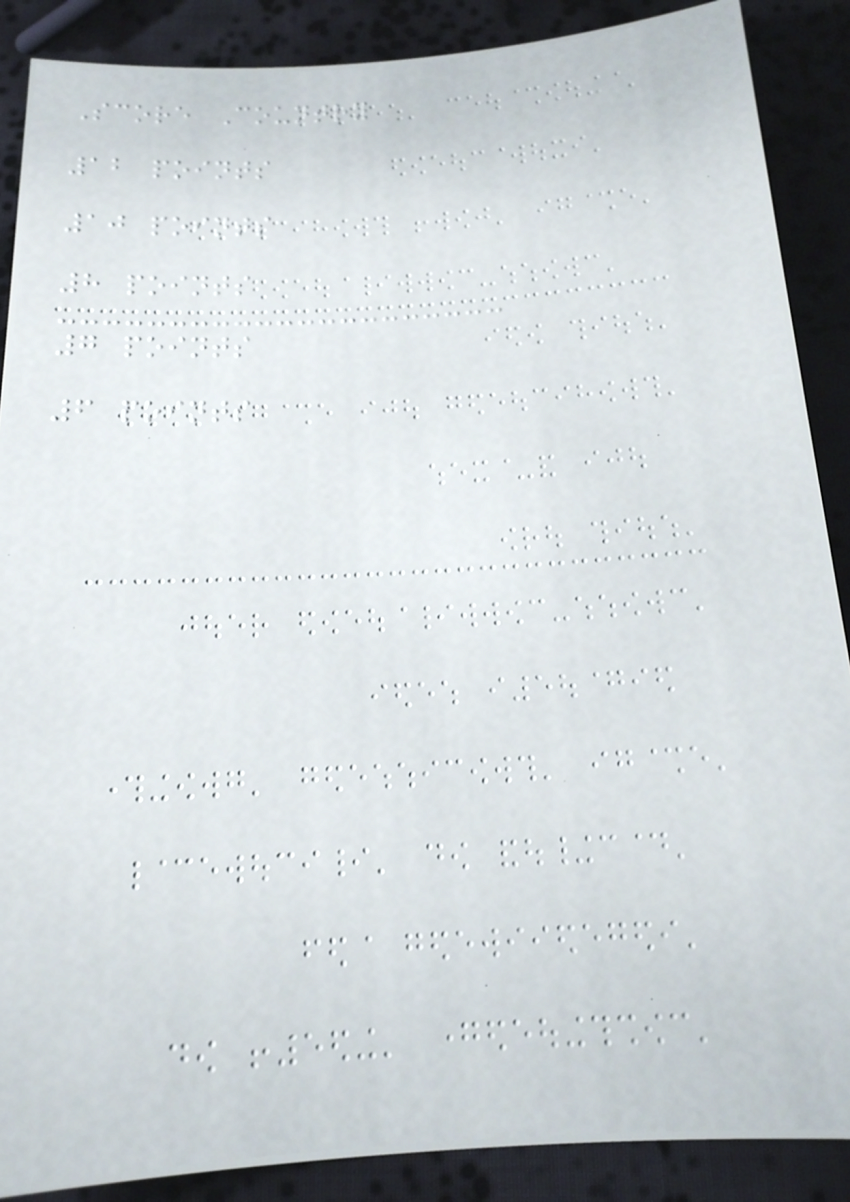Score Country
12 points
10 points
8 points
7 points
6 points
